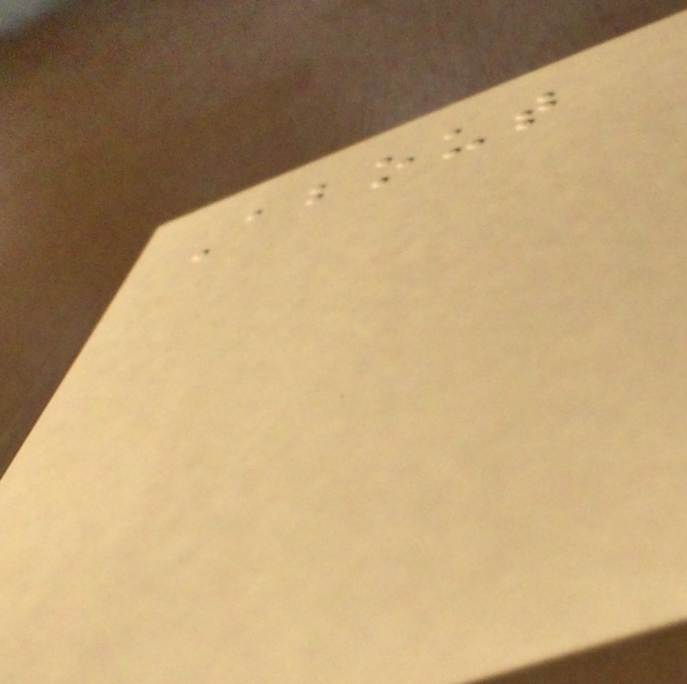About
